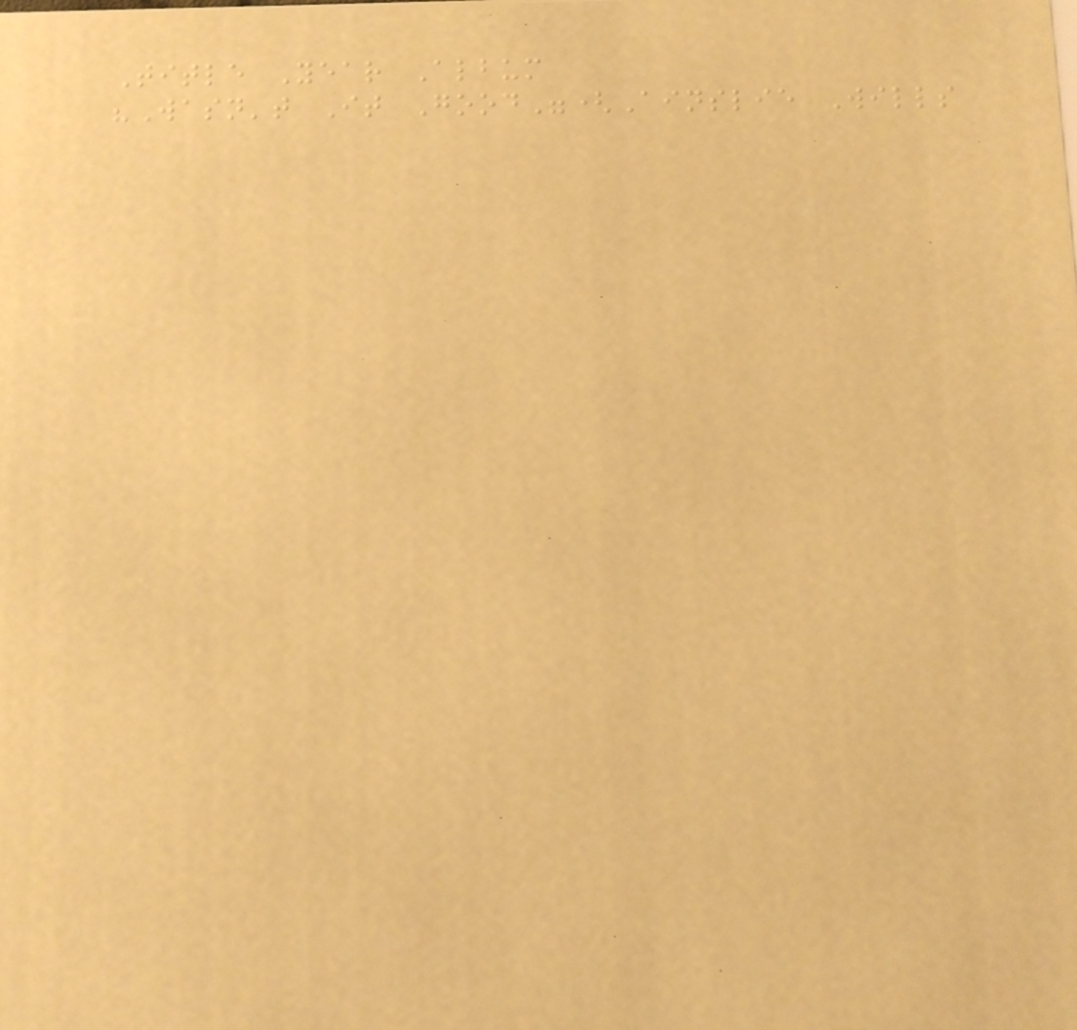Title Year Album
"Wasn't It Good"(Ainslie Wills
